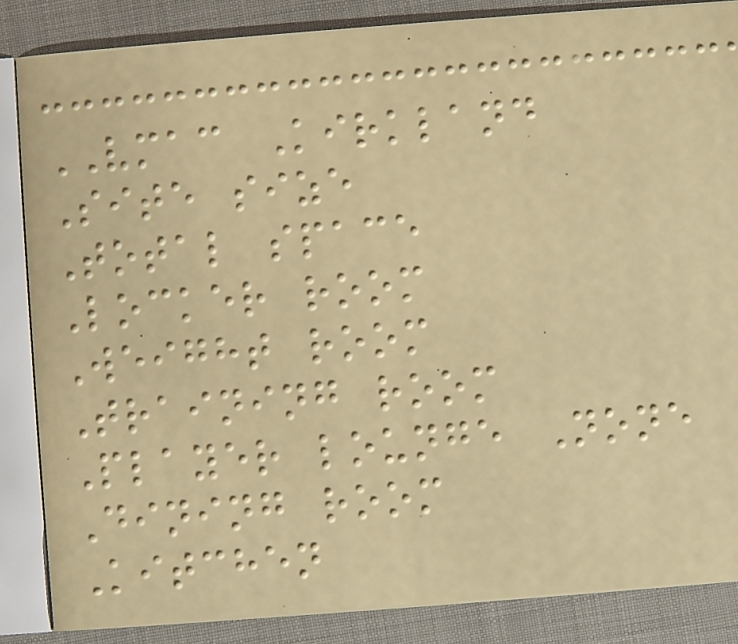VMAC Kirkland
Site size
Total space
Locker room
Weight room
Training room
Player lounge None
Dining room
Kitchen
